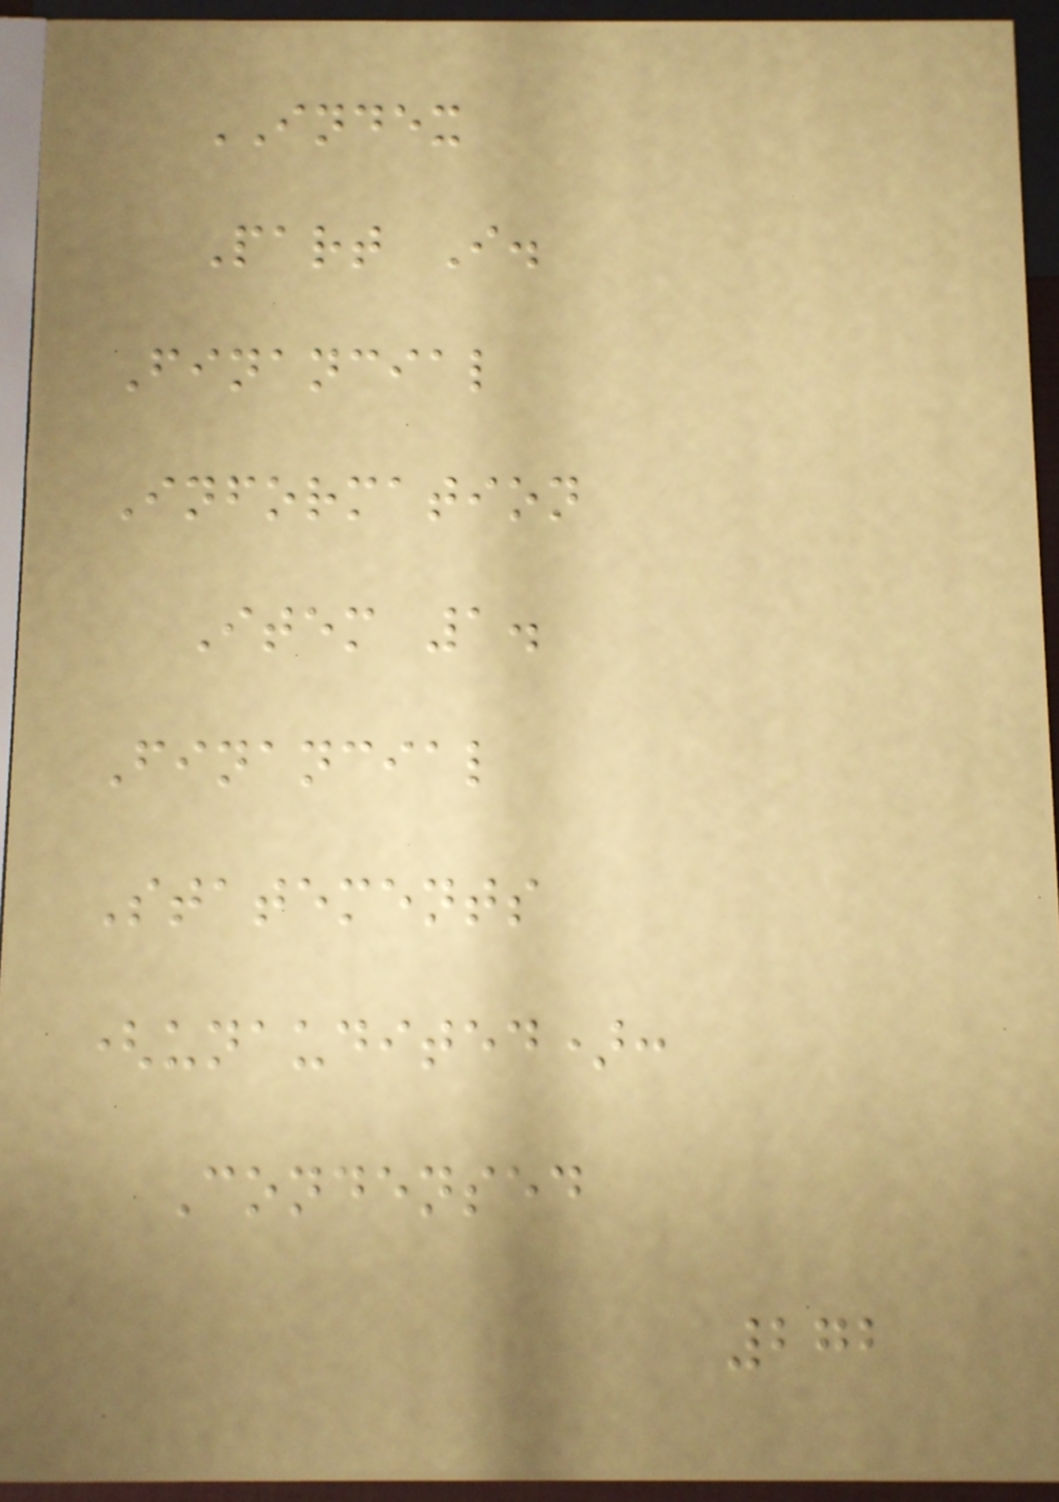INDEX
Part I.
Financial
Information
Item 1.
Financial
Statements
(unaudited):
Condensed
272
